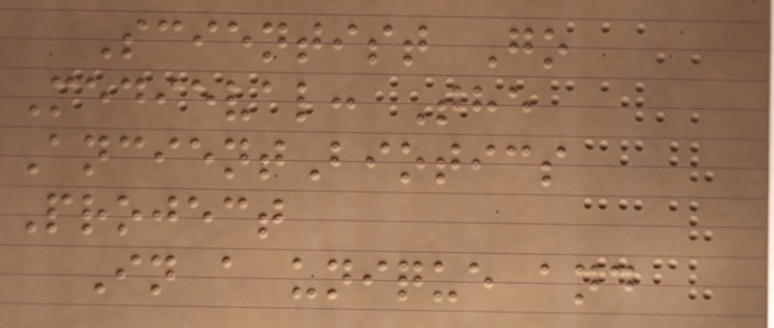Scientist Go
Medieval: The
AncientBiotics
Project
In a unique and
